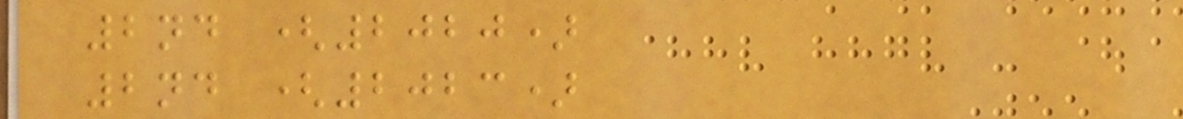2nd (2020)
2nd (2023)
